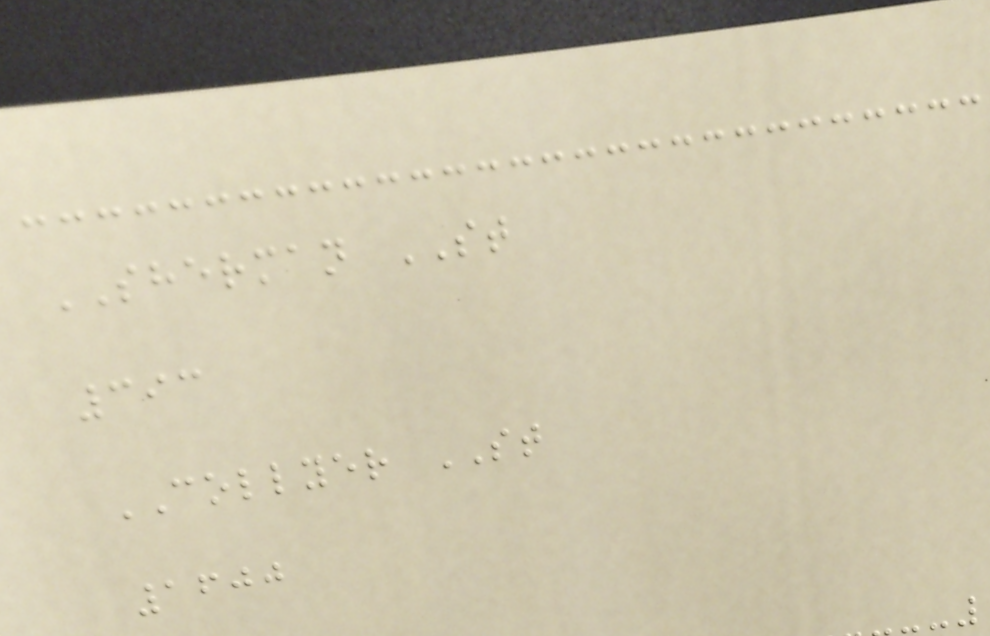SHERMAN ST
393
COLLYER ST
1600
